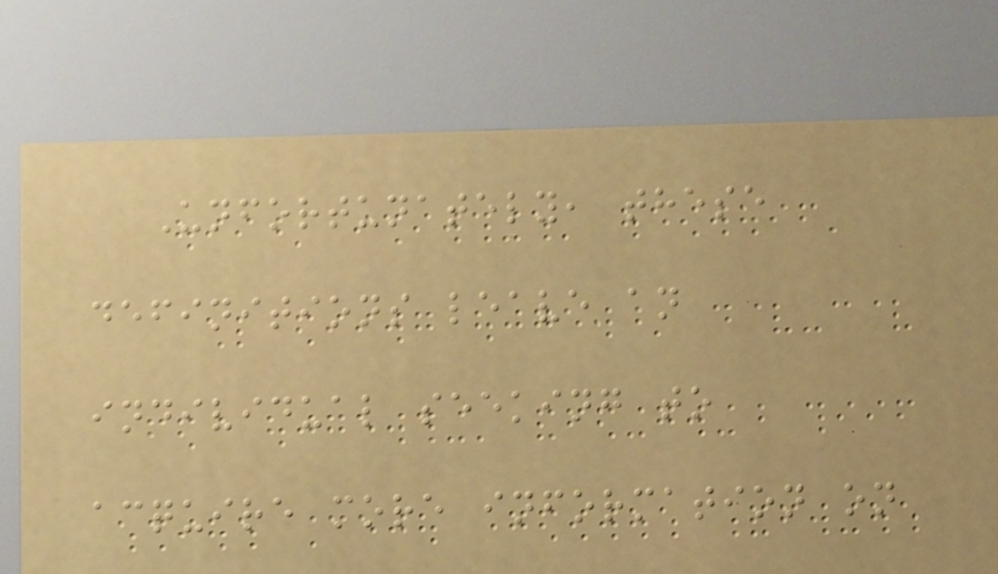Unfortunately, these
definitions leave an
individual seeking to
acquire more information on
